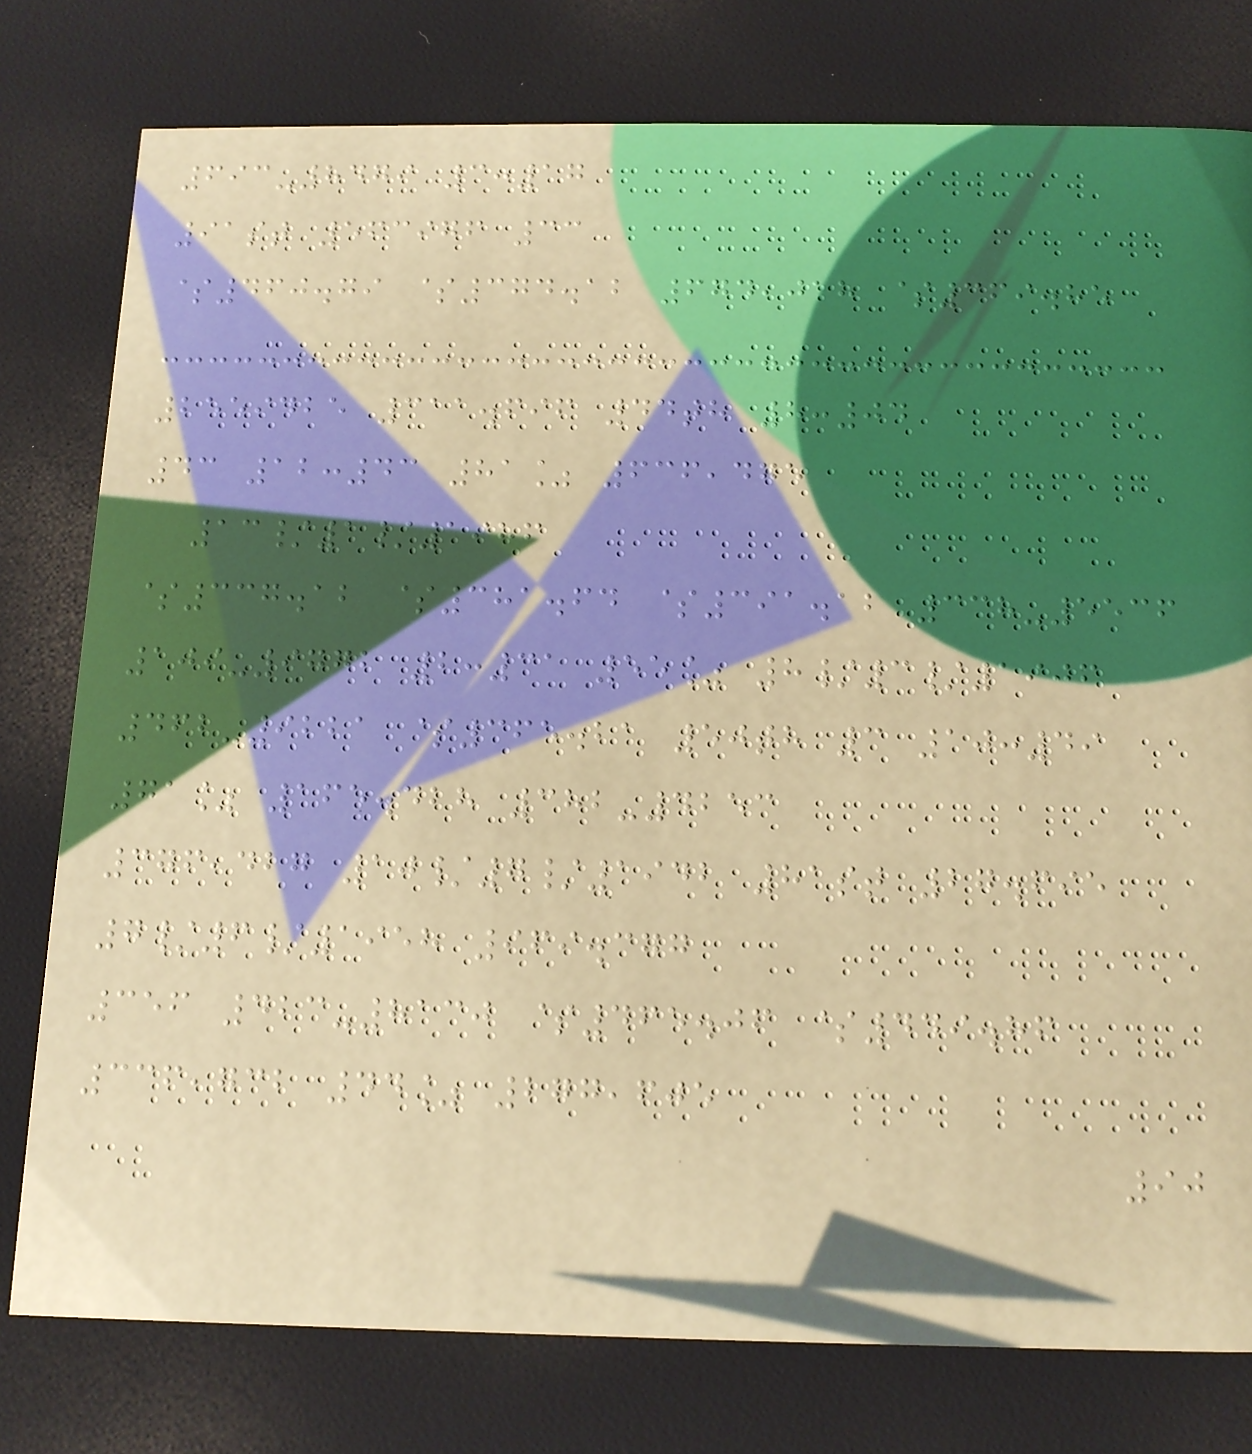693-8479 3:17
91st 563976 33
$460.79 $374.12 674,018 $369.85
2559425 311.696 44th 8:04
43 12:43 81% 636,475
13/1/1986
$337.12 $381.64 $391.12 338-5536
109-9772 2:31 55% 8/3/1906
462-9221 $365.21 50th 3 10:49
71% 165.428 382-4253
376,427 10/7/1942 81st 27.695
7/6/1958 969.377
356 423-8130 $465.06 $449.86
336,732 44% 277,605
90
